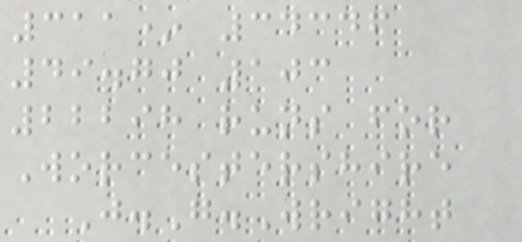311* 34346
49.70 103
22298 runs for
Worcestershire
J.G.Wright
